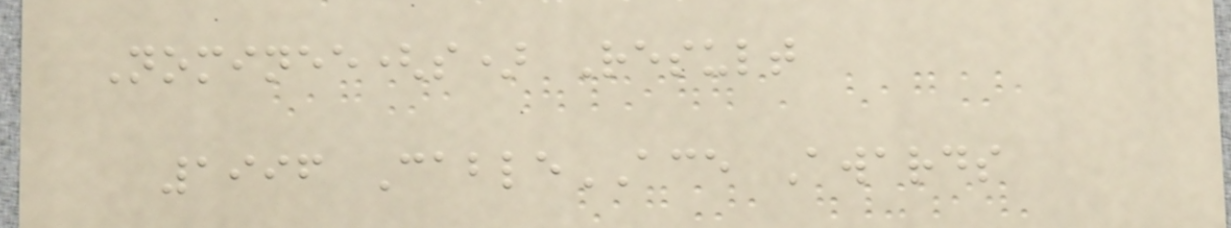Nominee(s) Result
1996 CableACE Awards
